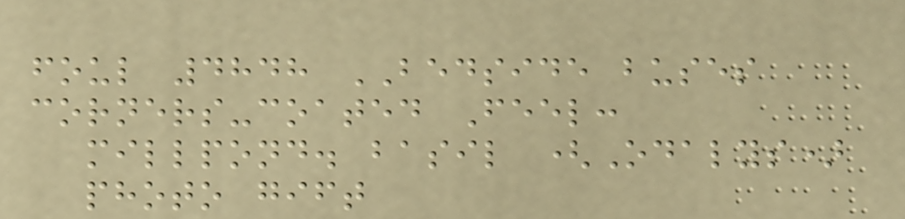foul 4848 BEDSIDE buses
corners-coated Feel:
millpond. basil (Odalys)
photo gift
